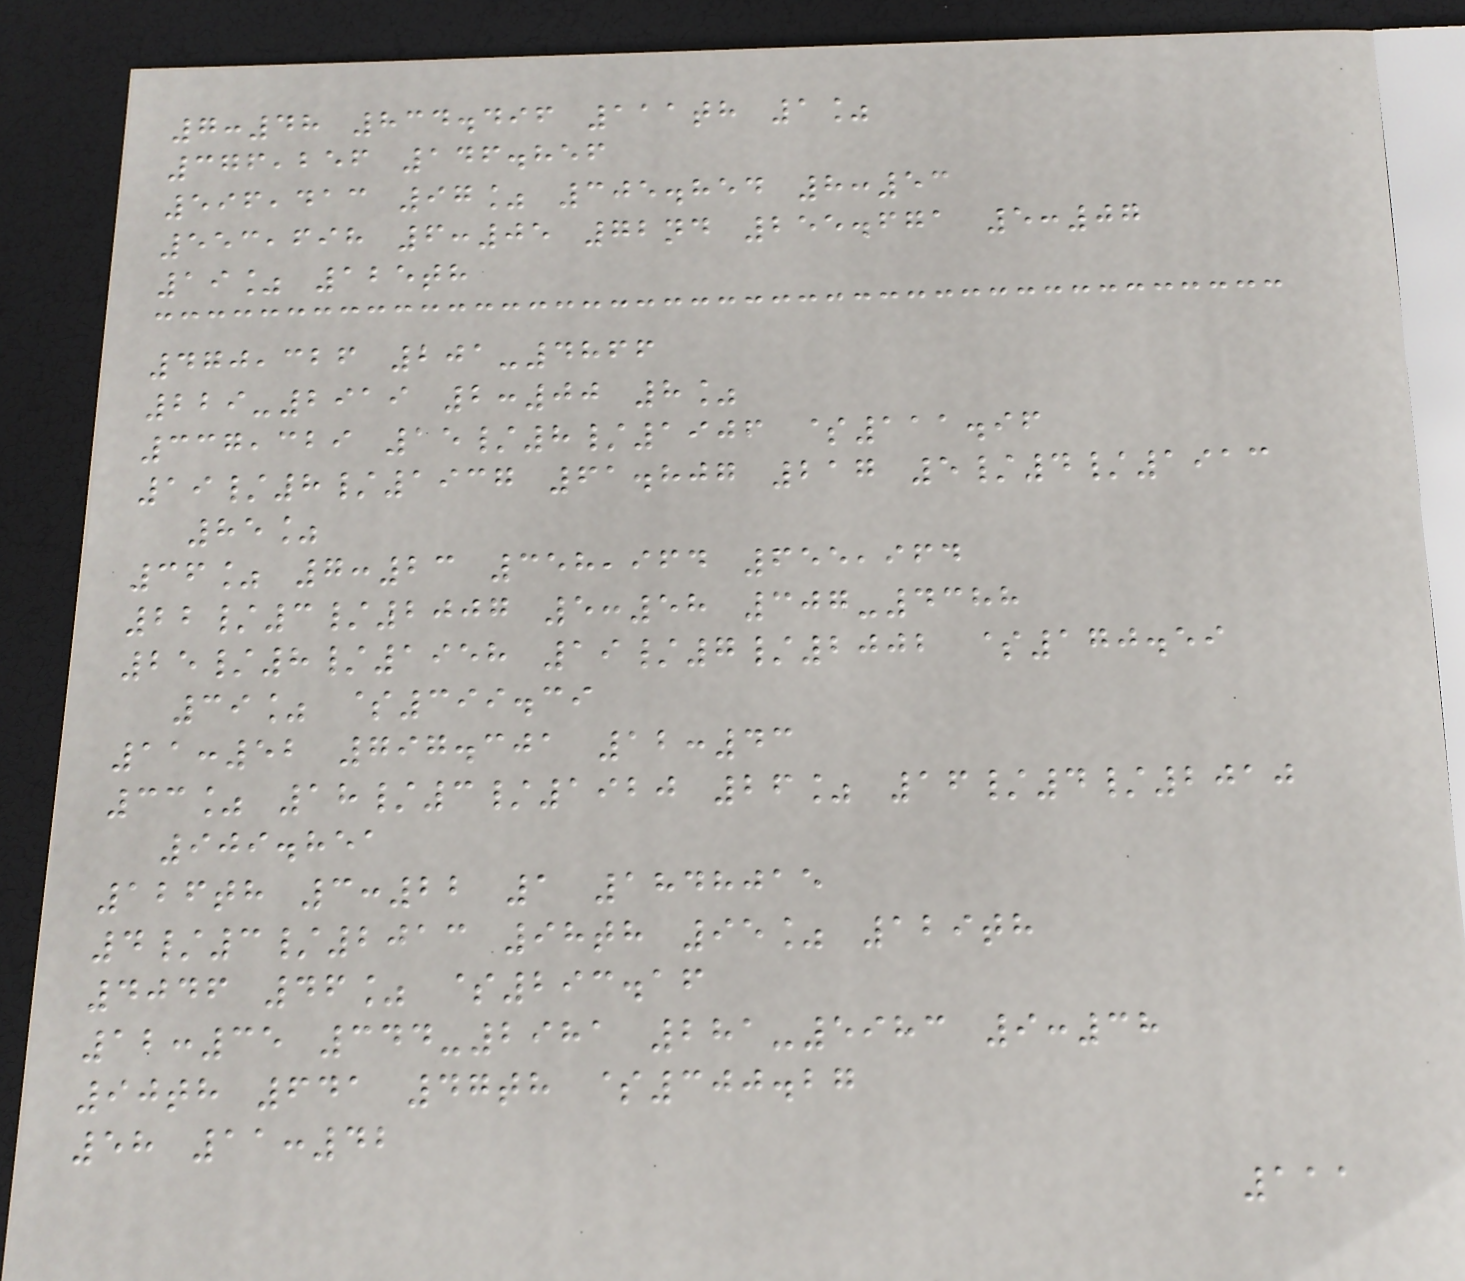7:48 834.496 111th 1%
376,256 146.856
596,413 97% 305.854 8:53
553,698 6:05 72nd 255.671 5:07
19% 125th
470,326 201-4866
229-2919 2:00 8%
337,329 15/8/1906 $111.96
19/8/1937 61.807 217 5/4/1913
85%
36% 7:23 358,964 655,964
22/3/2007 5:58 307-4388
25/8/1958 19/7/2002 $170.59
39% $399.39
11:52 797.301 12:43
33% 18/3/1920 26% 16/4/2010
909.851
126th 3:22 1 1848015
4/3/2013 98th 95% 129th
4046 46% $293.16
12:35 344-2981 281-5983 9:38
90th 641 47th $300.27
58 11:42
111
